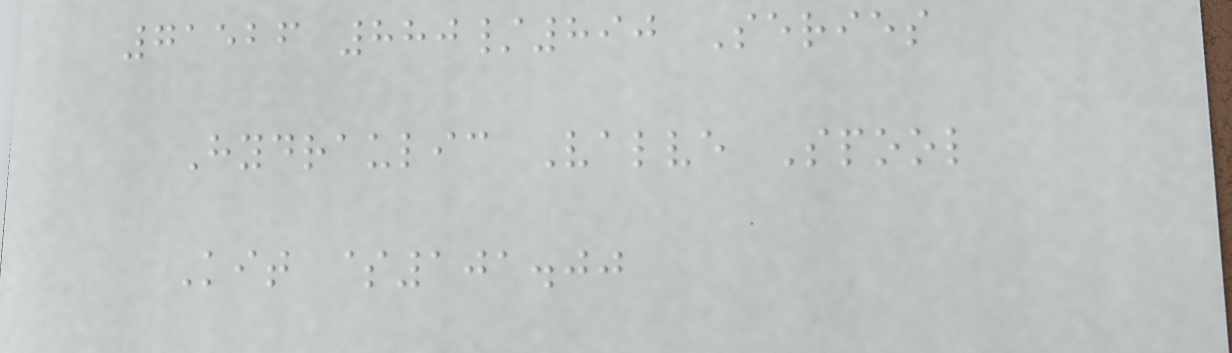71526 880/890 Series
Hydraulic Valve Spool
Kit $101.00
